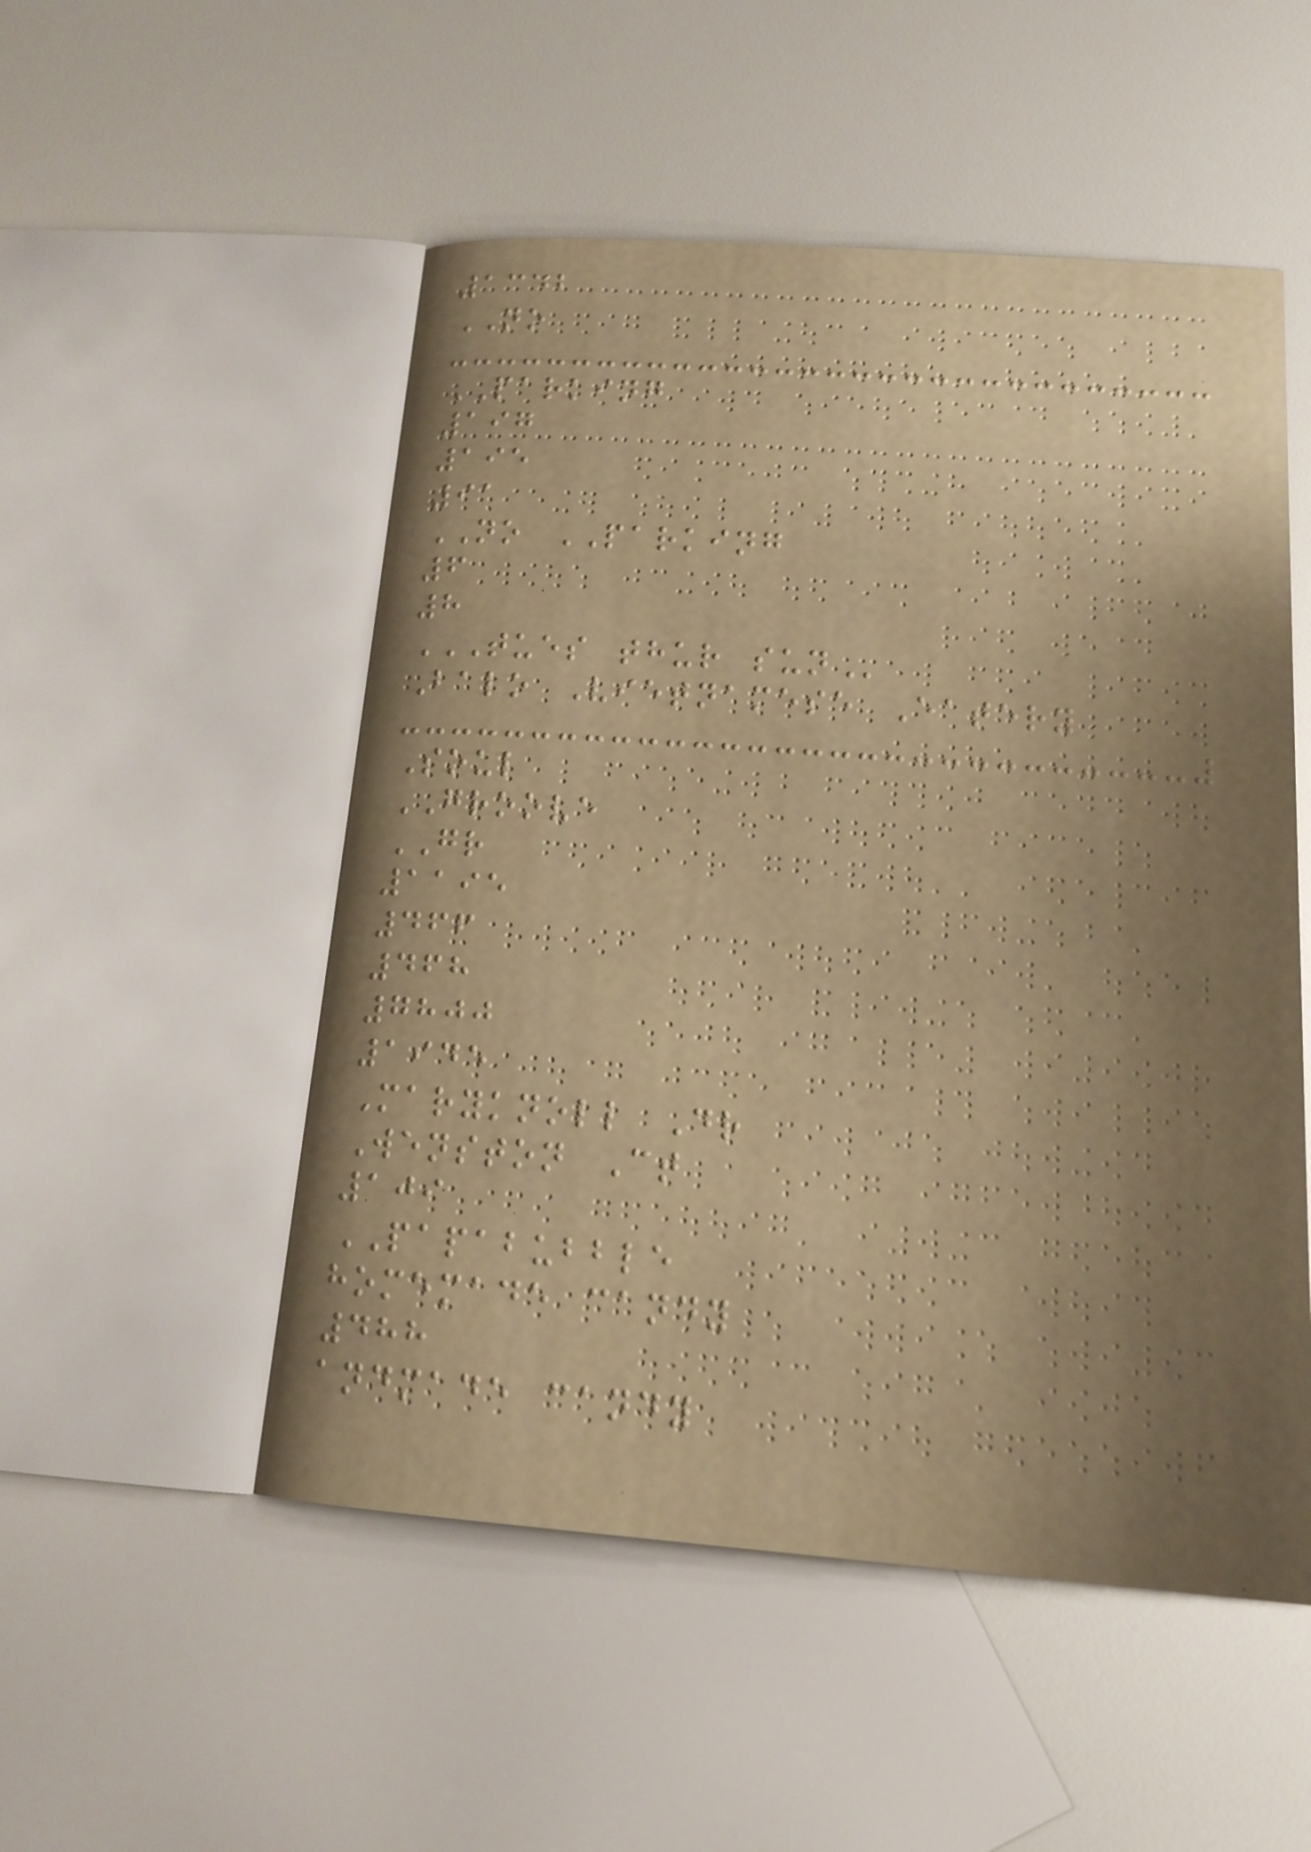1342
NO
PARKING
197
195
91
NO PARKING
6
8
TUES THUR SUN
Balo Vietnamese Eatery
Soul
GROOVE
GR
1195
466
468
7800
1945
Maryknoll Dr
Wenston Ct
109
PAPABUBBLE
homemade candy
488
andmade candy
